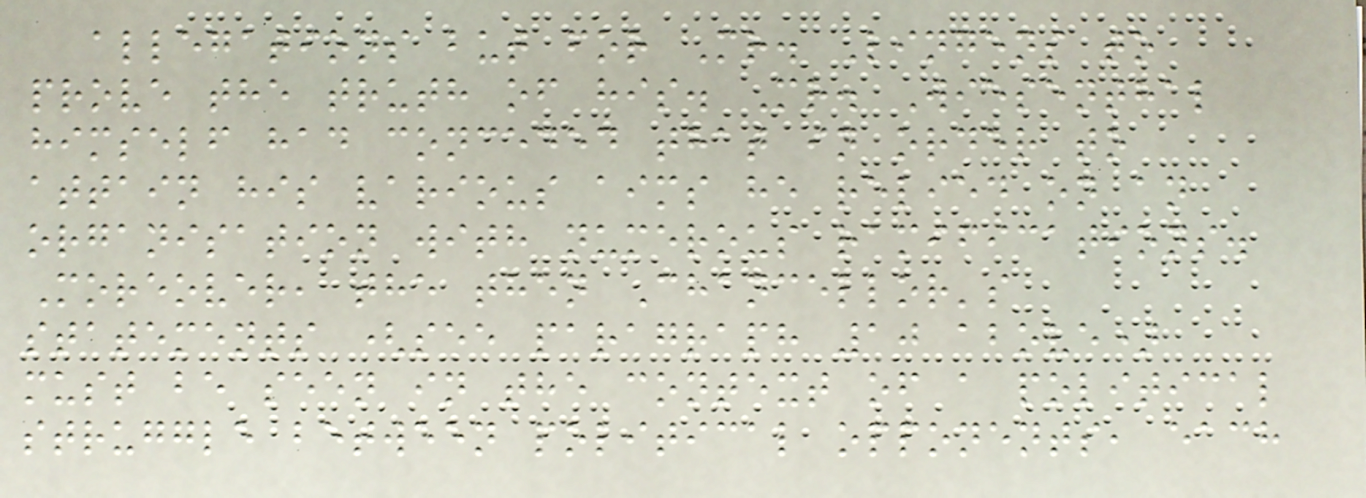allegations but for Mr. Lingens to
prove the truth of his. Mr. Wiesenthal
himself had conceded that in order to
attain his various aims he relied on an
organisation with numerous ramifications.
Moreover, the then Chancellor's
statements (see paragraph 10 above)
must be seen in the context of a political
struggle between political opponents, each
